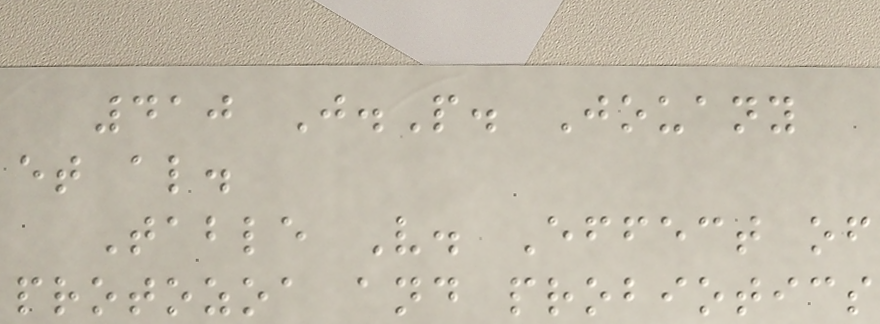410 J.P. Jouany
et al.
Table V. Effect of
protozoa and probiotics
